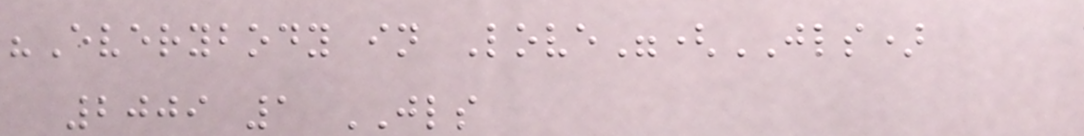"Everybody in Love"(JLS)
2009 1 JLS
